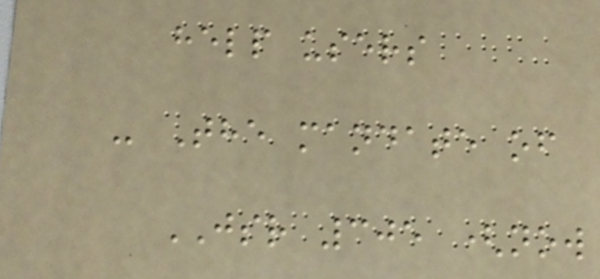help users
- The mandate of
JSR 305 (now
